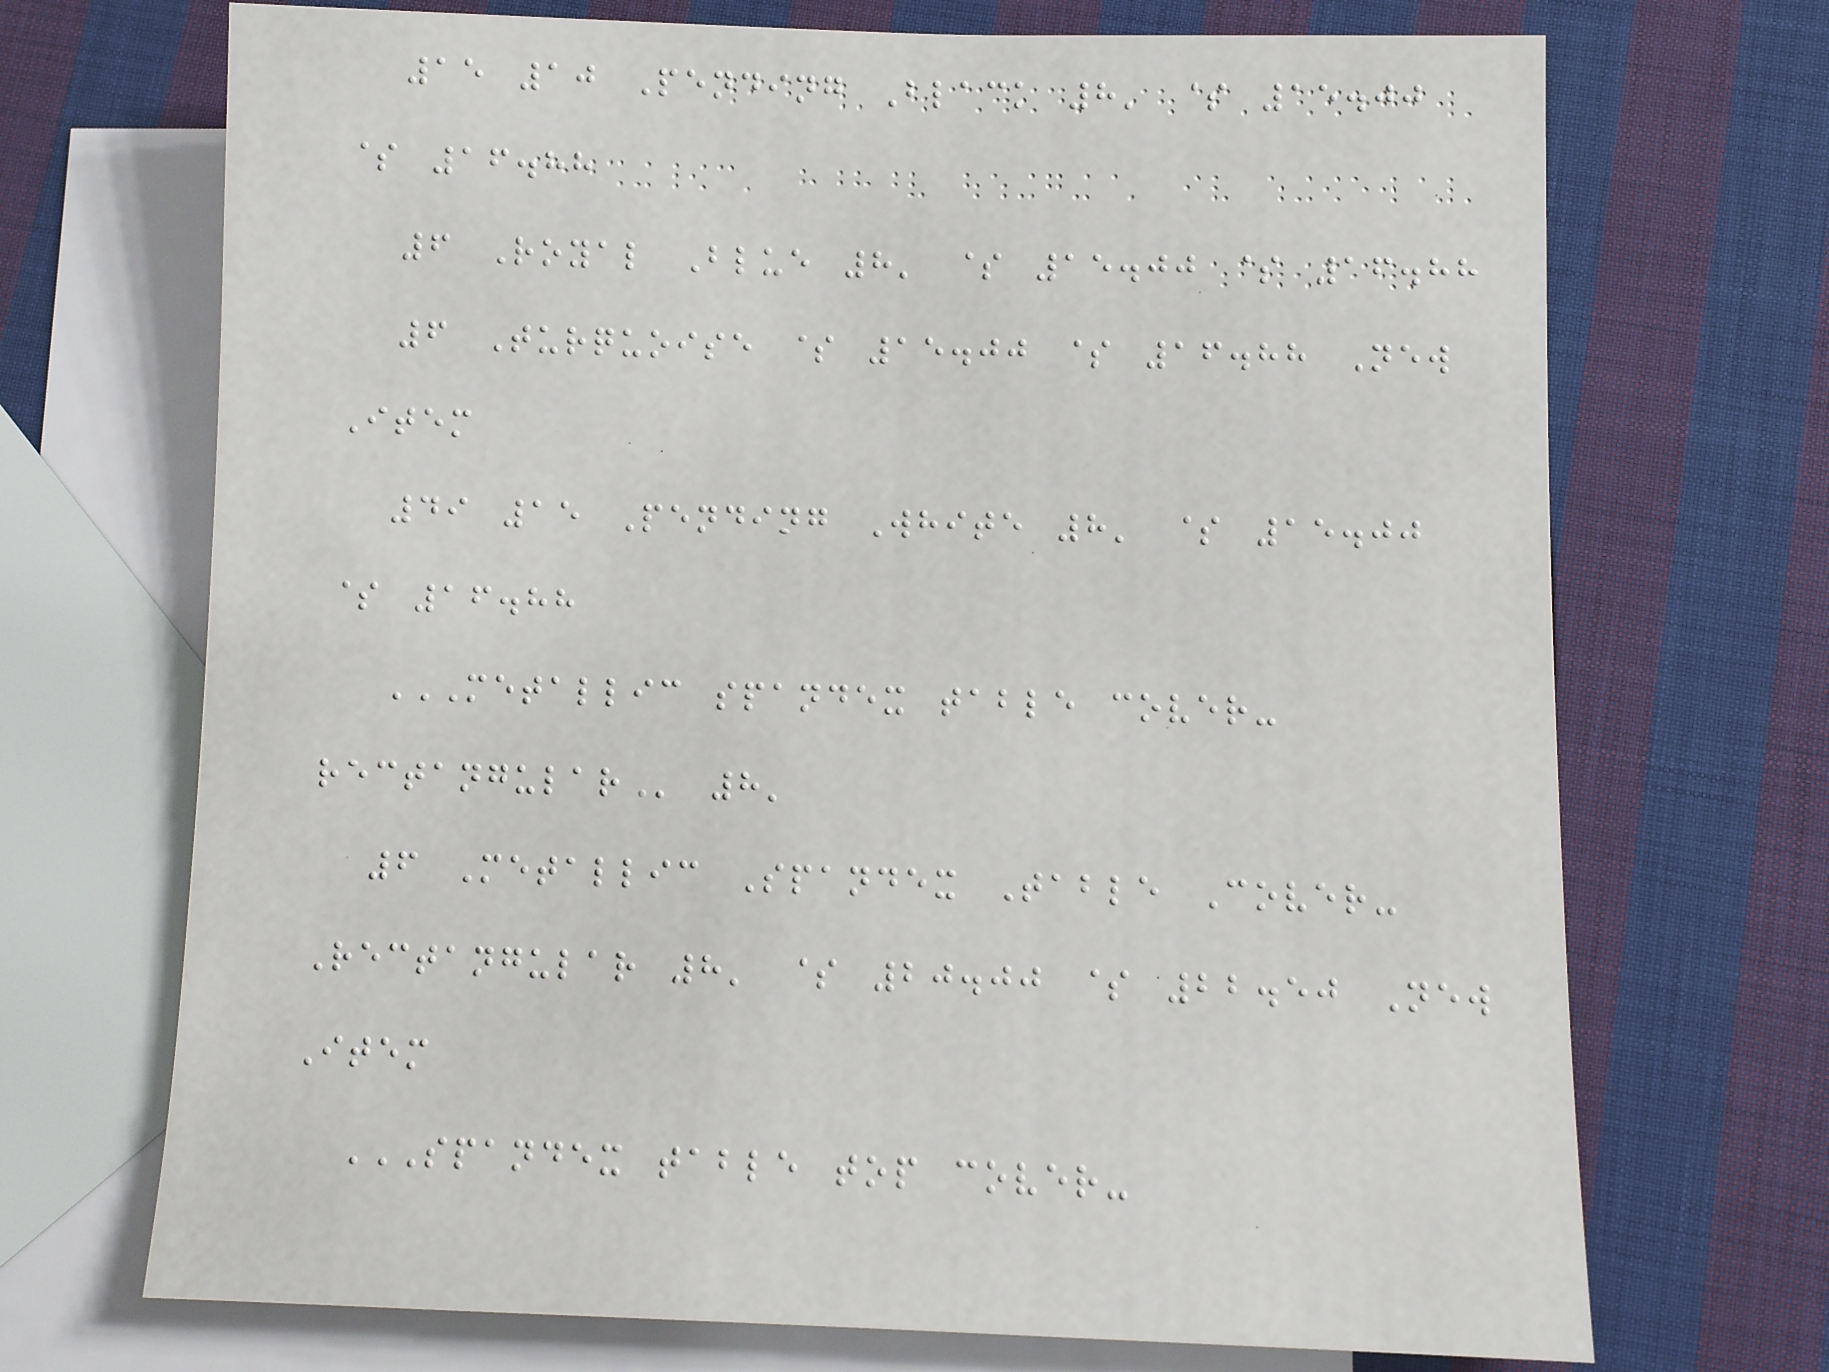15 10 Pending Black 8' $ 15.00
$ 16.88
6 Royal Blue 8' $ 15.00 $ 16.88
6 Turquoise $ 15.00 $ 16.88 New
Item
49 15 Pending White 8' $ 15.00
$ 16.88
METALLIC SPANDEX TABLE COVER-
RECTANGULAR 8'
6 Metallic Spandex Table Cover-
Rectangular 8' $ 20.00 $ 22.50 New
Item
SPANDEX TABLE TOP COVER-
